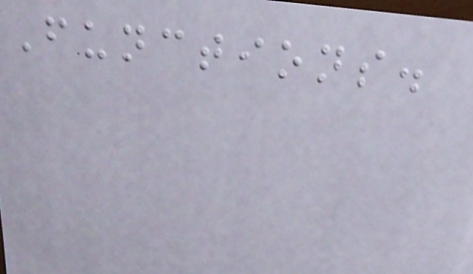Functions.
